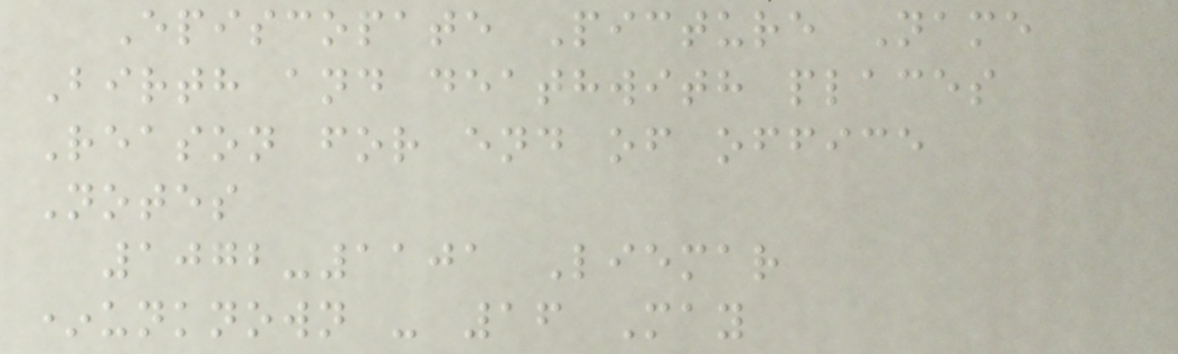Episcopate Picture Name
Birth and deathwith places
Reason for end of office
Notes
1072-1101 Liemar
*unknown - 16 May
